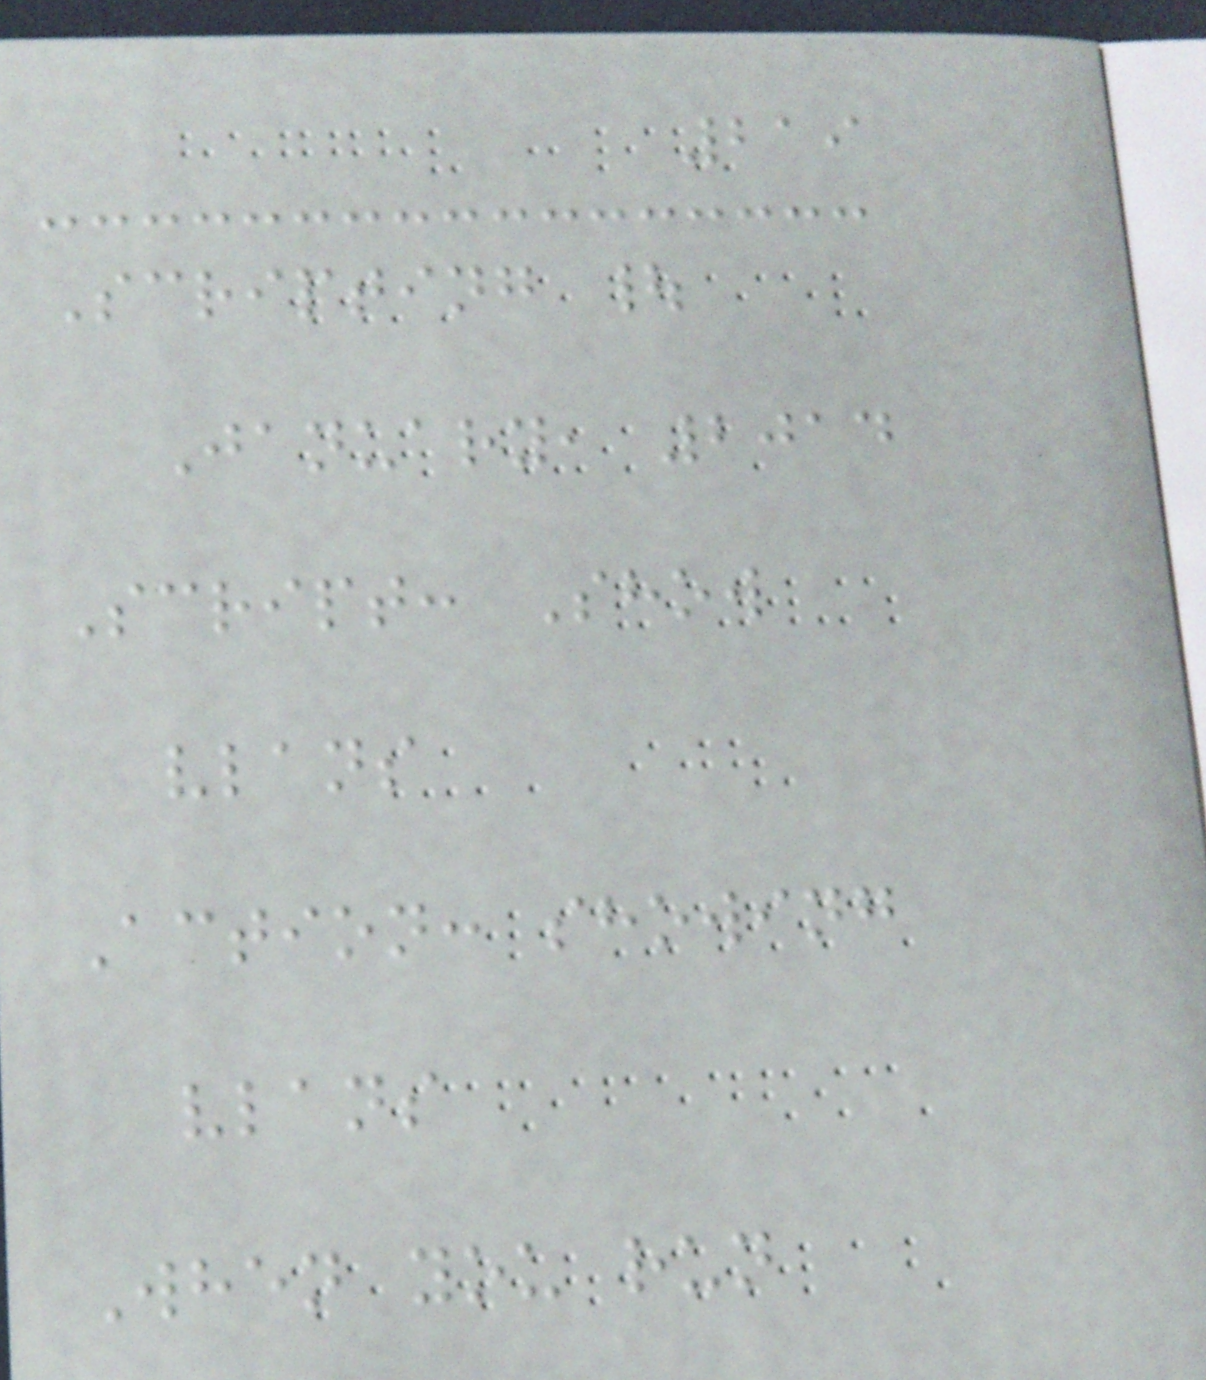219
Scripting |
January, 2014
Script: Show
vlans
Action: showing
vlans
When you run
